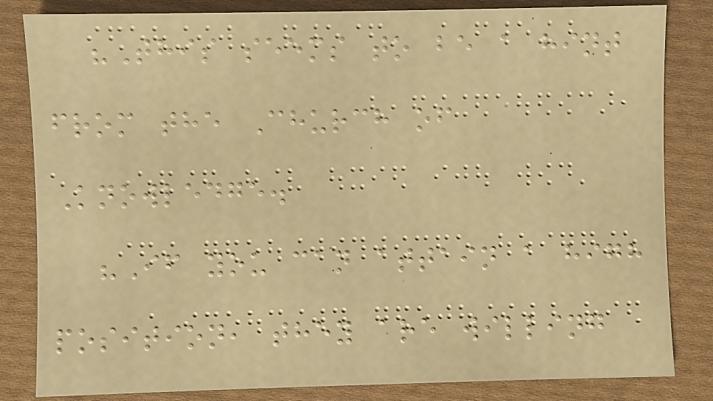"This seems to be a hint
from the Church of
Knowledge.
"If you can attain a high
position, they are willing
